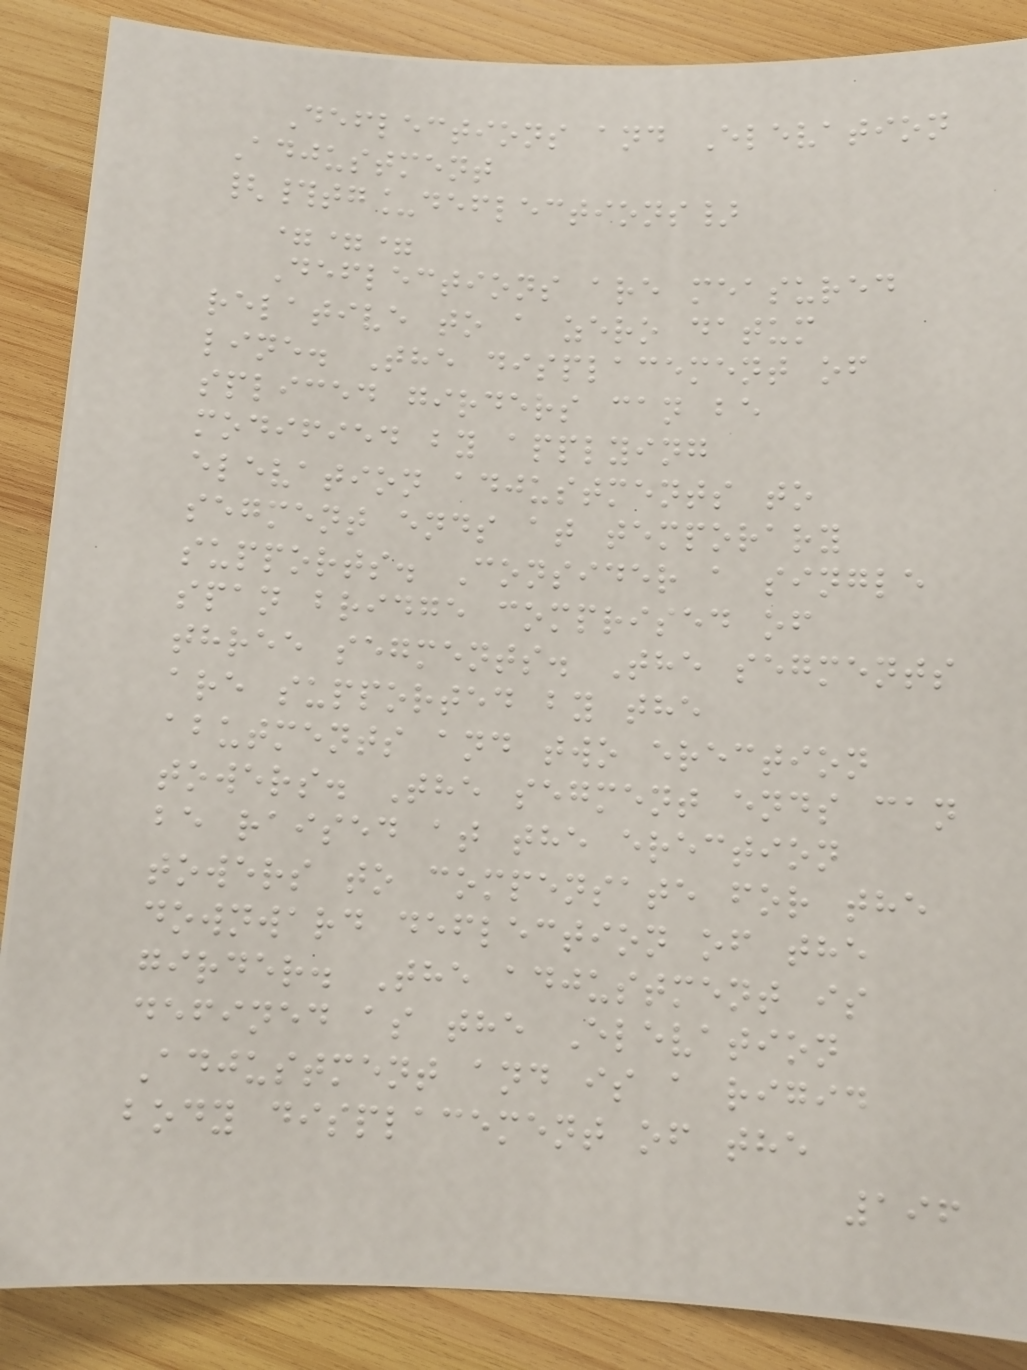Deflections and Elevation
Adjustment
{#tg_deflections}
===
Deflections are measured
relative to a zero datum
line. The displacement of
spliced girders can be
modified by applying
elevation adjustments to
segment ends at temporary
supports. Consider a single
span bridge comprised of
three segments. The segments
are supported by the
abutments and two erection
towers. The segment ends can
be raised at the erection
towers to compensate for the
downward deflection of the
girder. The adjustment is
defined as the Elevation
Adjustment and is a rigid
body displacement of the
196
